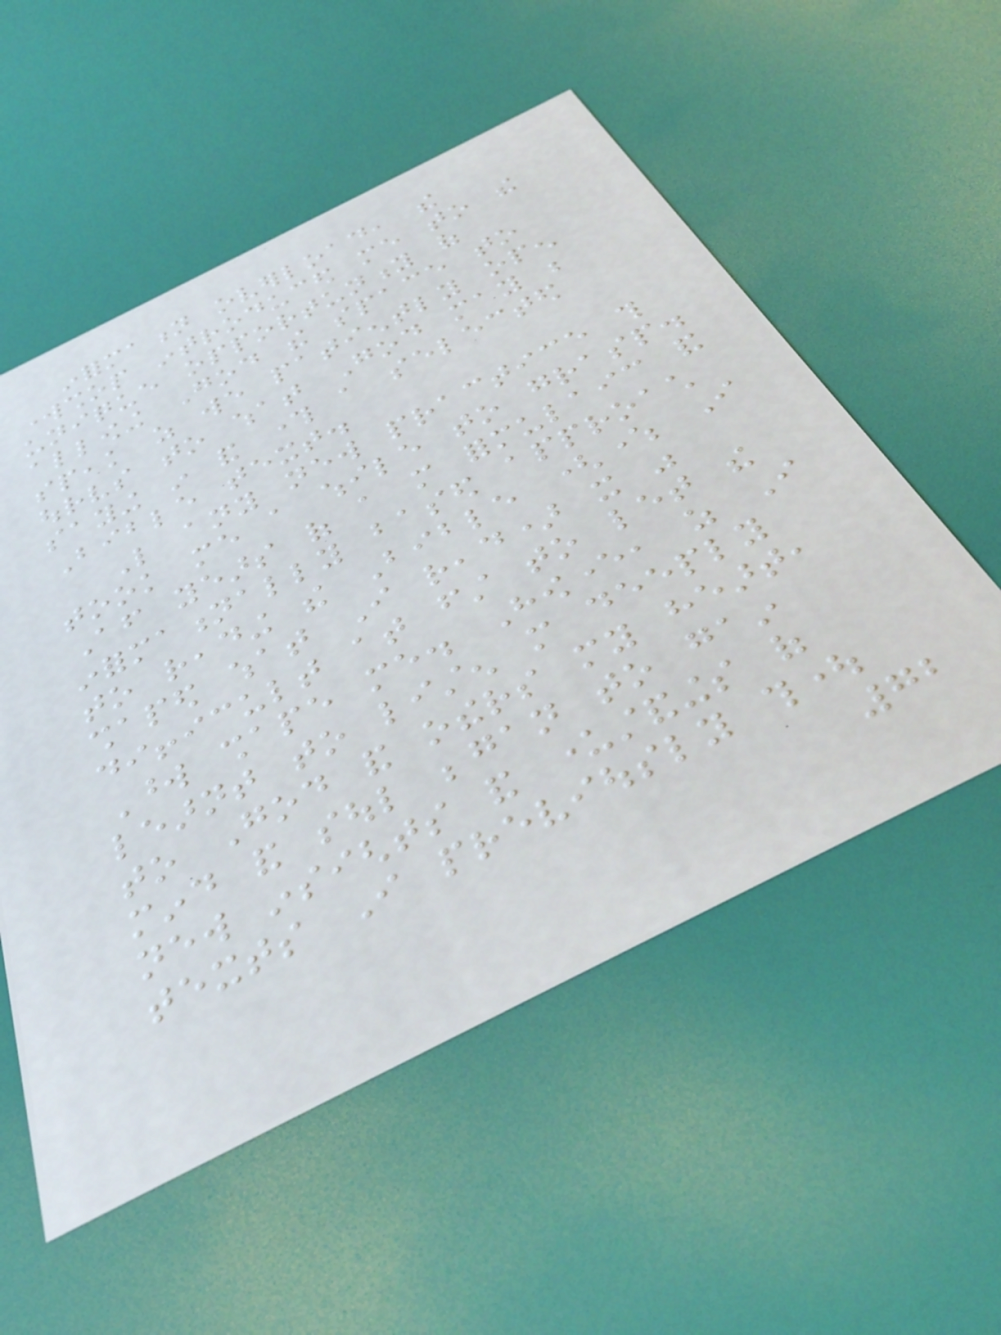information overload, the
workshop introduced me to the
unique opportunity of
allowing God the space to
speak as we patiently open
ourselves to what God may be
saying in and through a selected
Bible text.
Like any new practice this
took me a while to grasp.
After years of a more formulaic and
informationally based approach
to reading the Bible (where I
shaped what I read) it was
difficult at first to let the
Word shape me. However, as I
learnt to listen more deeply
to God and others my heart,
mind and soul began to gain
new insights and understandings of
texts I previously thought
72
